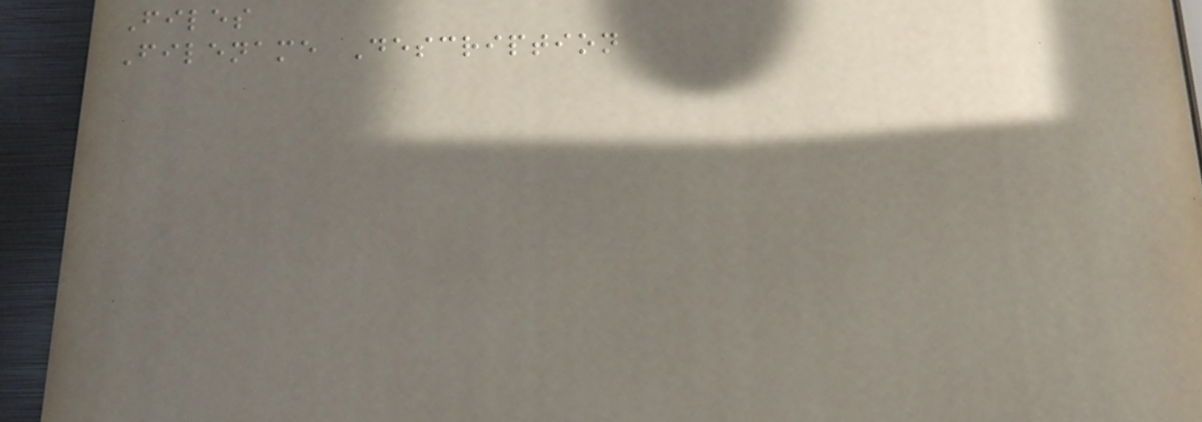Files
Filename Description
